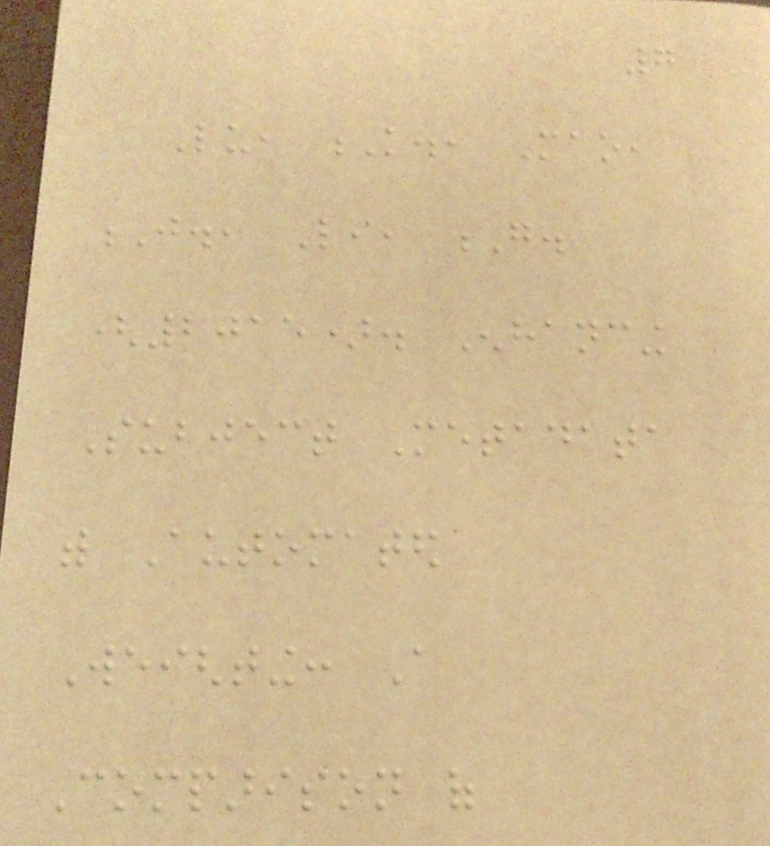7
Lu, K., Mao,
J., Li, G.
(2015). Enhancing
Subject Metadata
with Automated
Weighting: A
Comparison of
